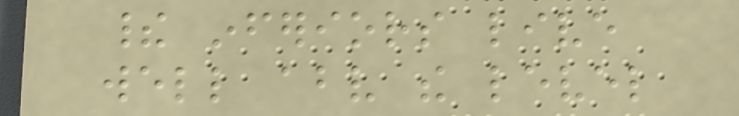their inferiors live
well above the level
